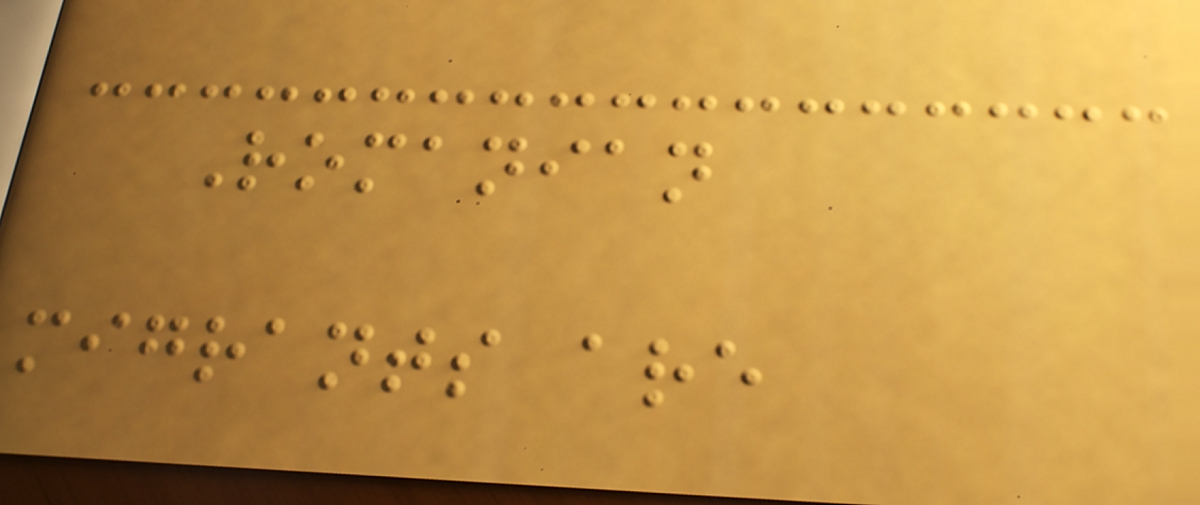Romanian
migrants are
